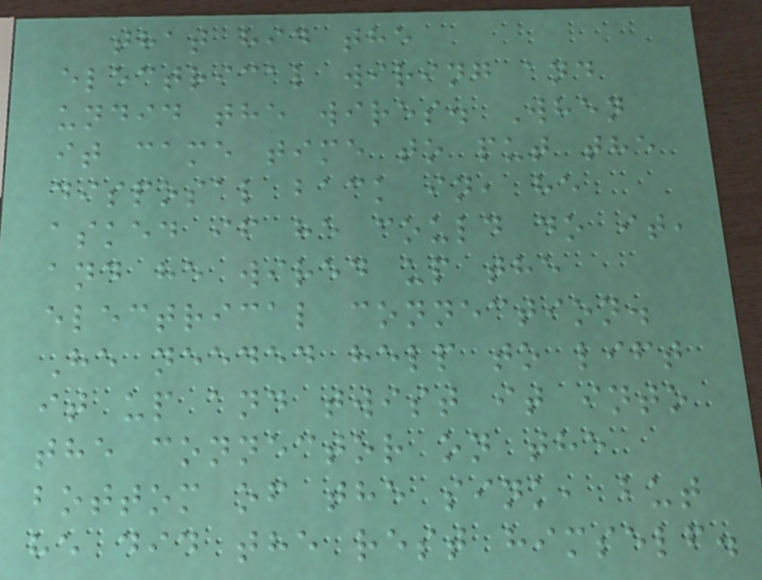that hid the
electrical wiring and
undid the wires. When
it came time to put the
disposal back in, he
asked if he could do it,
and he wired up the
electrical connection.
He needed help to lift
it up and twist it into
the connector on the
bottom of the sink, but
he did the rest himself.
